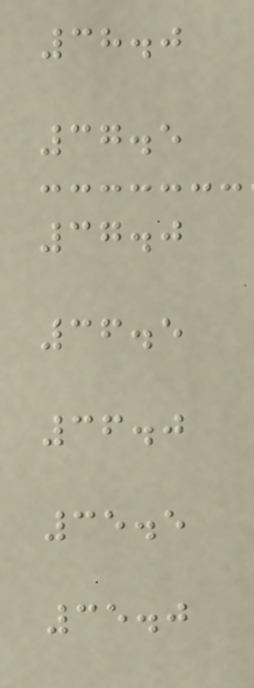38.0
37.5
37.0
36.5
36.0
35.5
35.0
